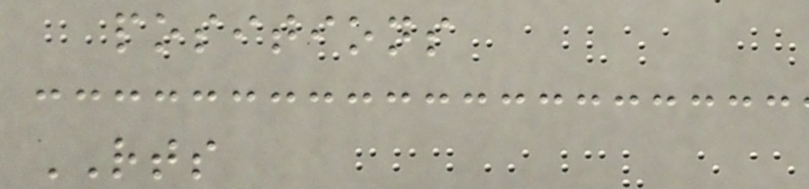positions
RTS
